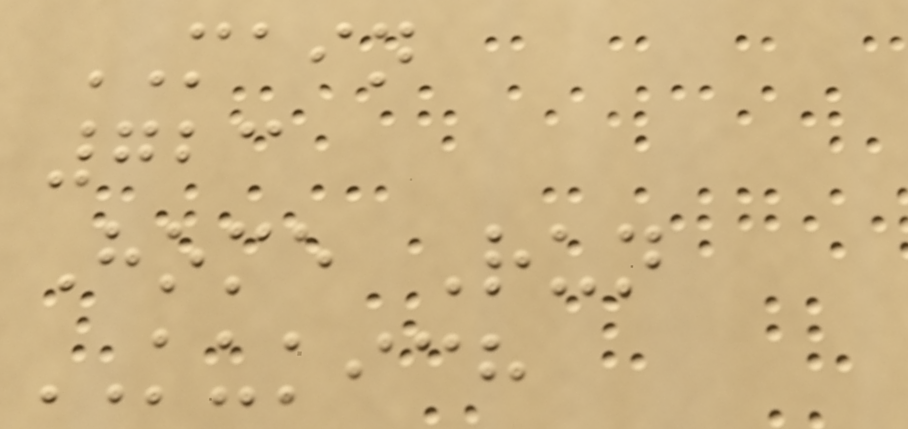MAIN
723
Home Run
KUKICH
